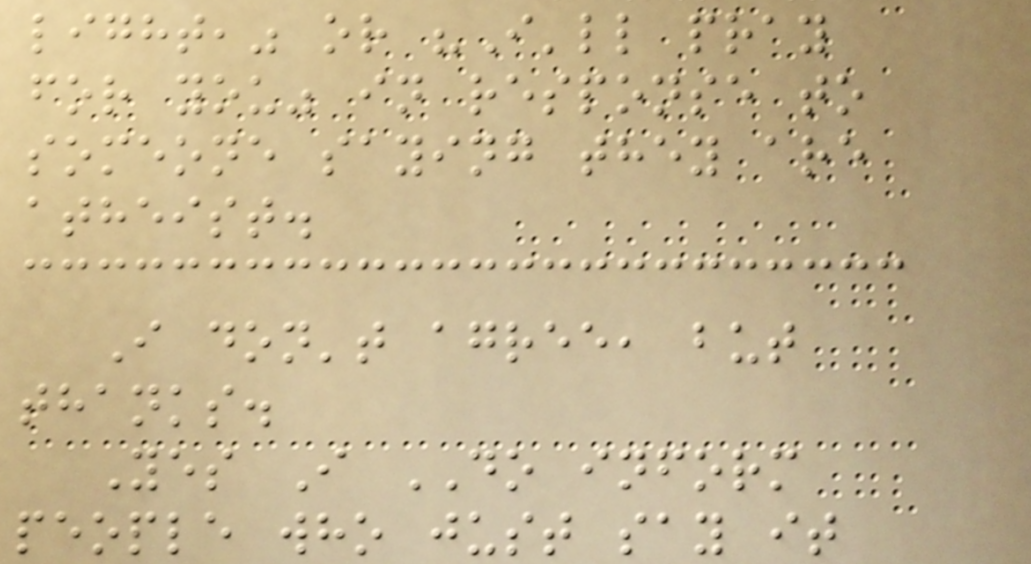light," or "I'll pray
for you" in response to
someone saying they are
atheist.
I don't agree, but
thanks.
Yes I DO inform
people who just say it
